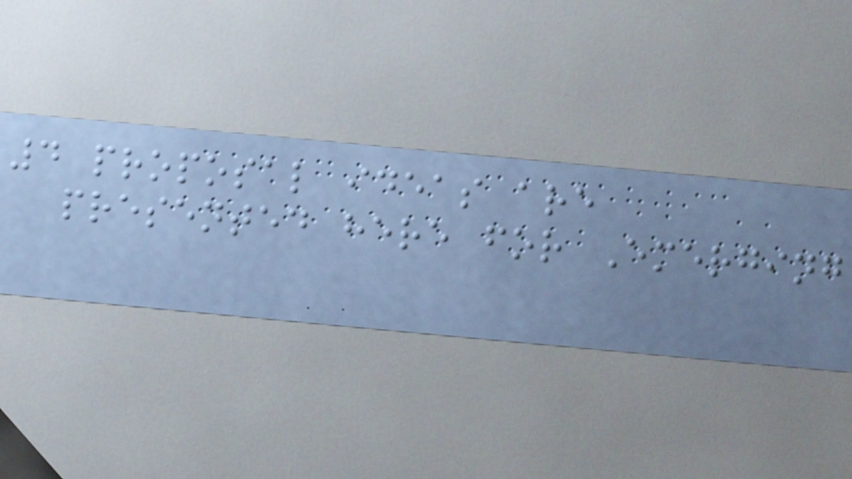4 proposal ideas are
presented here for Emerging
